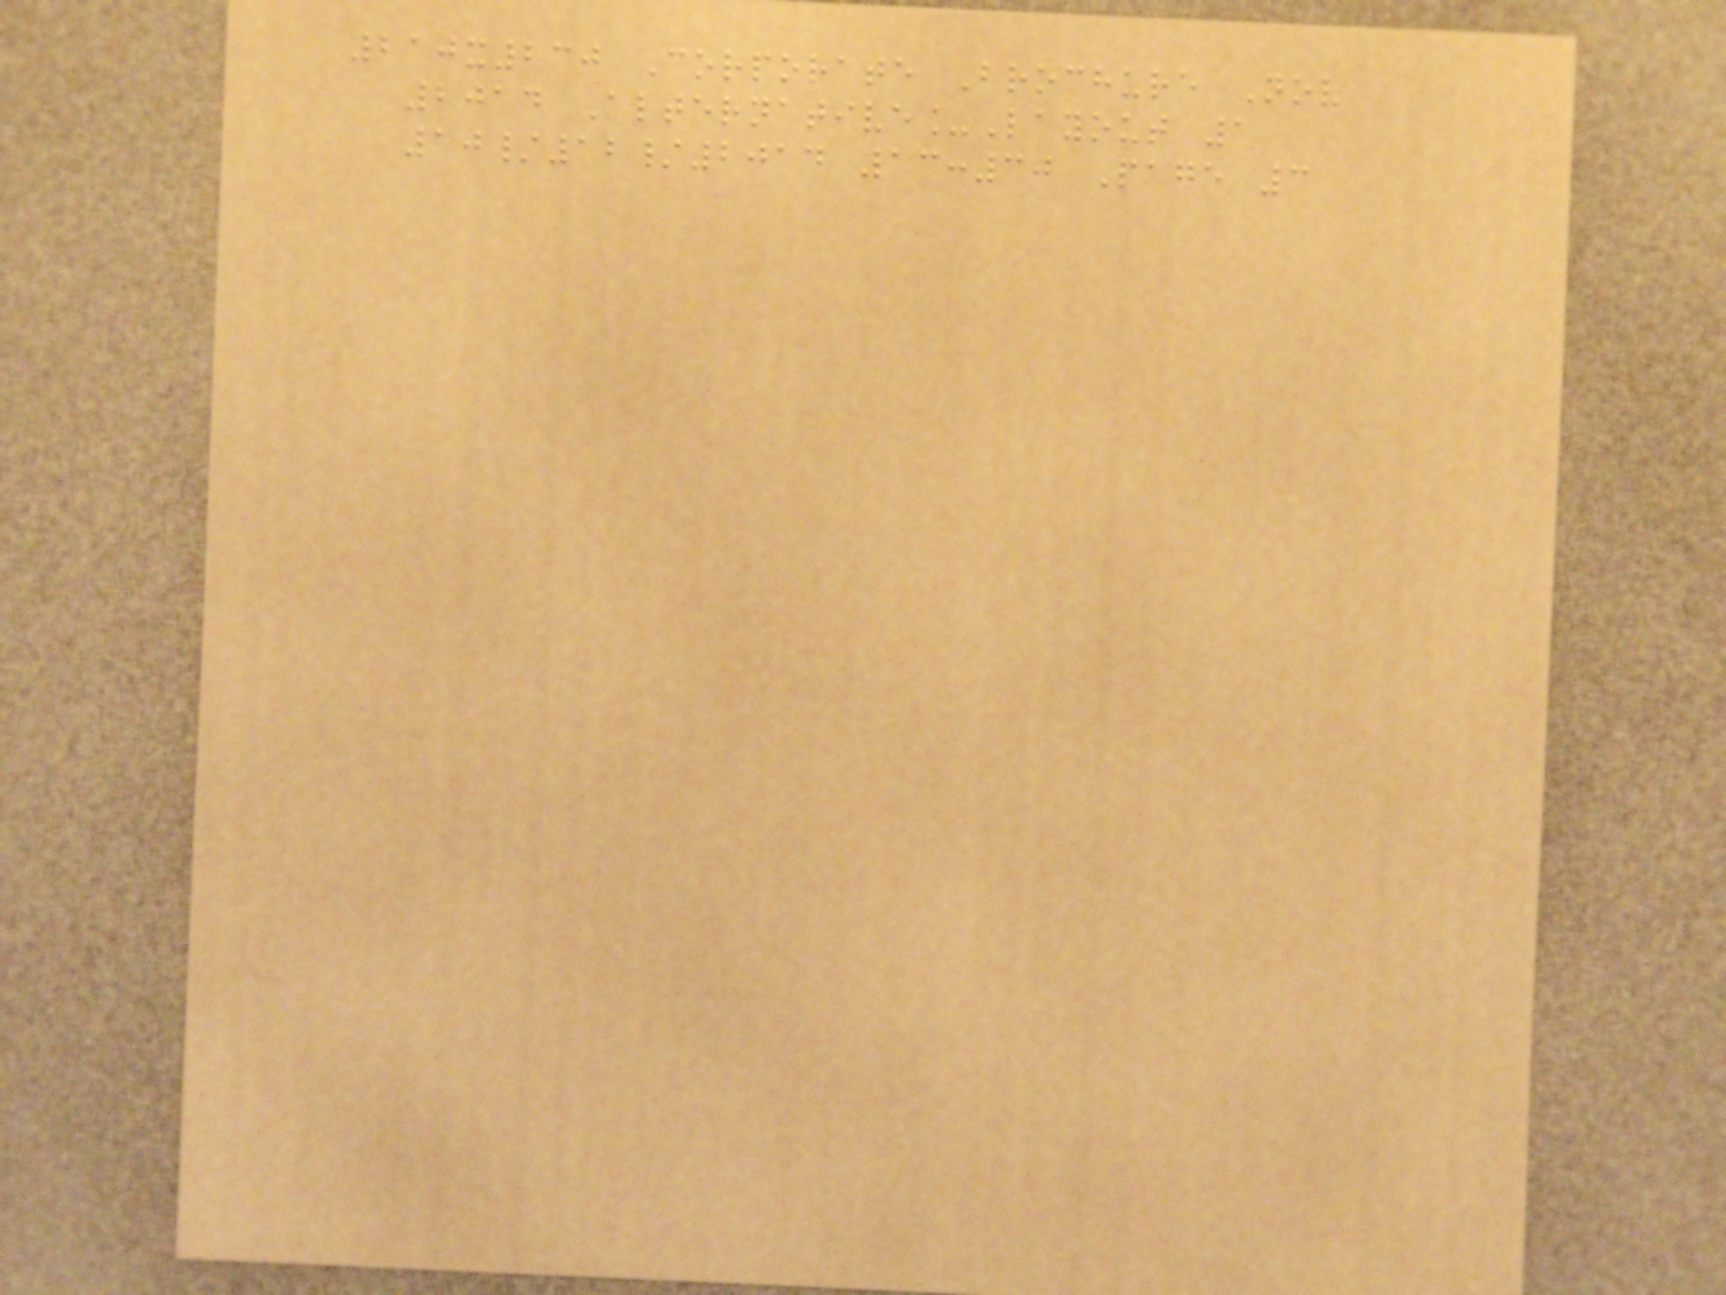210x230 Corporate Brochure Nov
2014 Alternative_Layout 1
10/12/2014 13:30 Page 3
